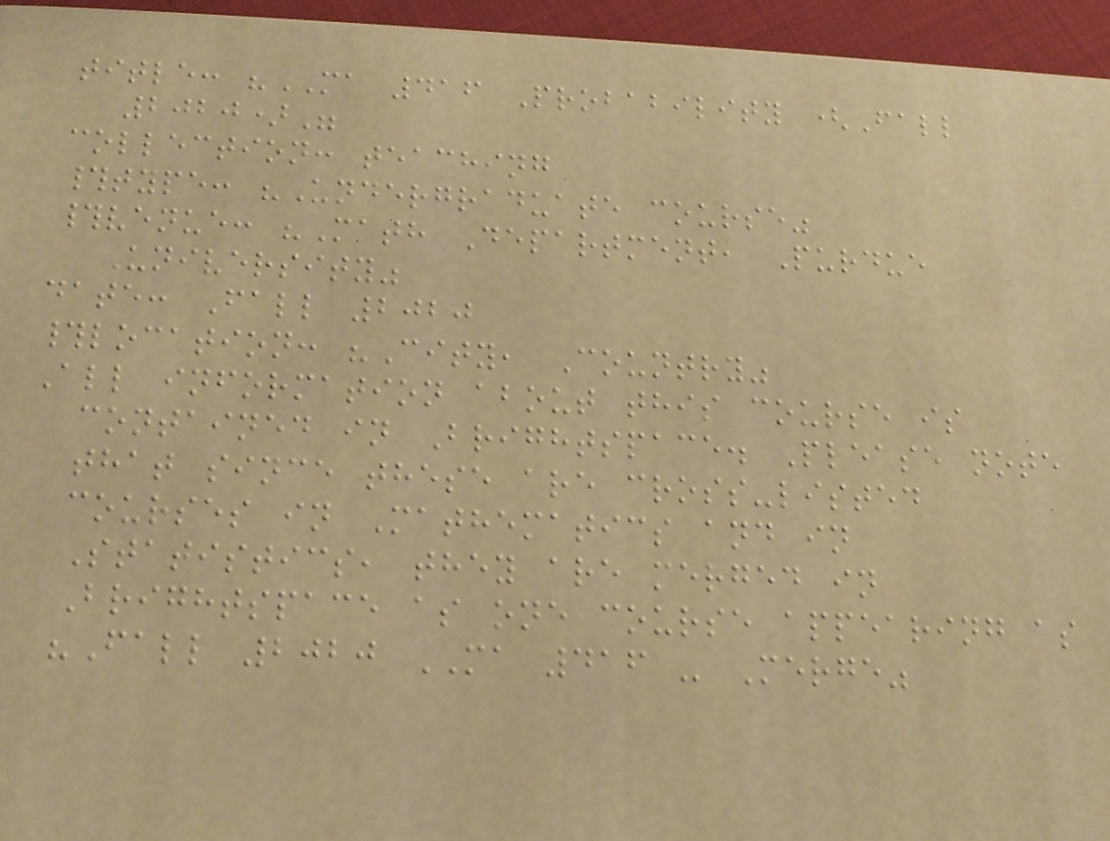title: "MA 416 Probability (Fall
2020)"
collection: teaching
#type: "Undergraduate course"
#venue: "Math Department, Purdue
University"
date: Fall 2020
#location: "City, Country"
All information about this course is
contained in Brightspace. Please note
that since these are cross-listed
courses in Mathematics and in
Statistics, they are merged in
Brightspace as one course appearing as
"Fall 2020 MA 416 - Merge"
